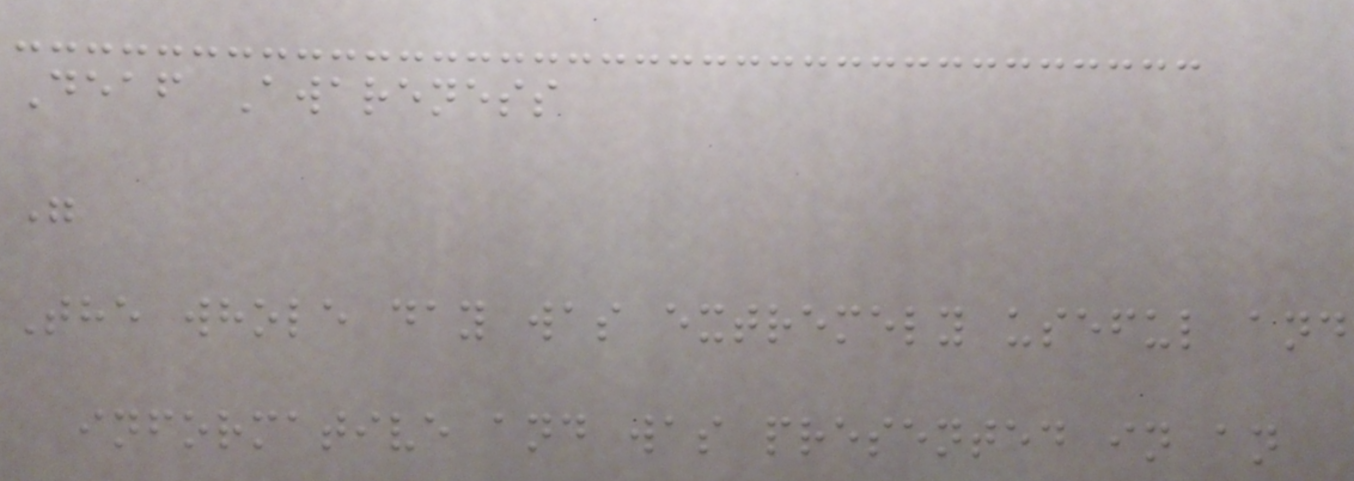Deaf Awareness
"
The whole day was extremely useful and
informative and was presented in an
